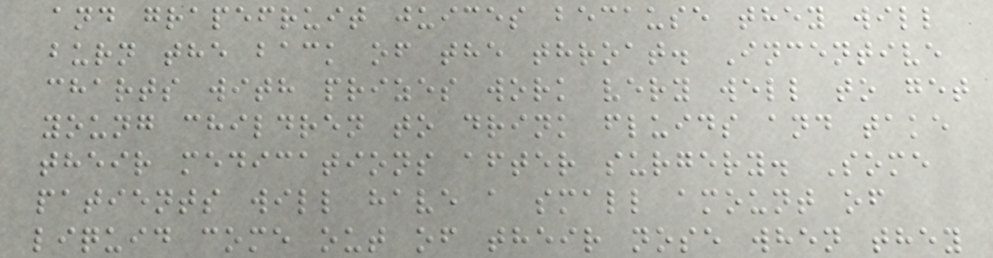and grapefruit juices because they will
burn the back of the throat. Incentive
charts with prizes work very well to get
young children to drink fluids and take
their medications after surgery. Some
patients will have a small amount of
liquid come out of their nose when they
